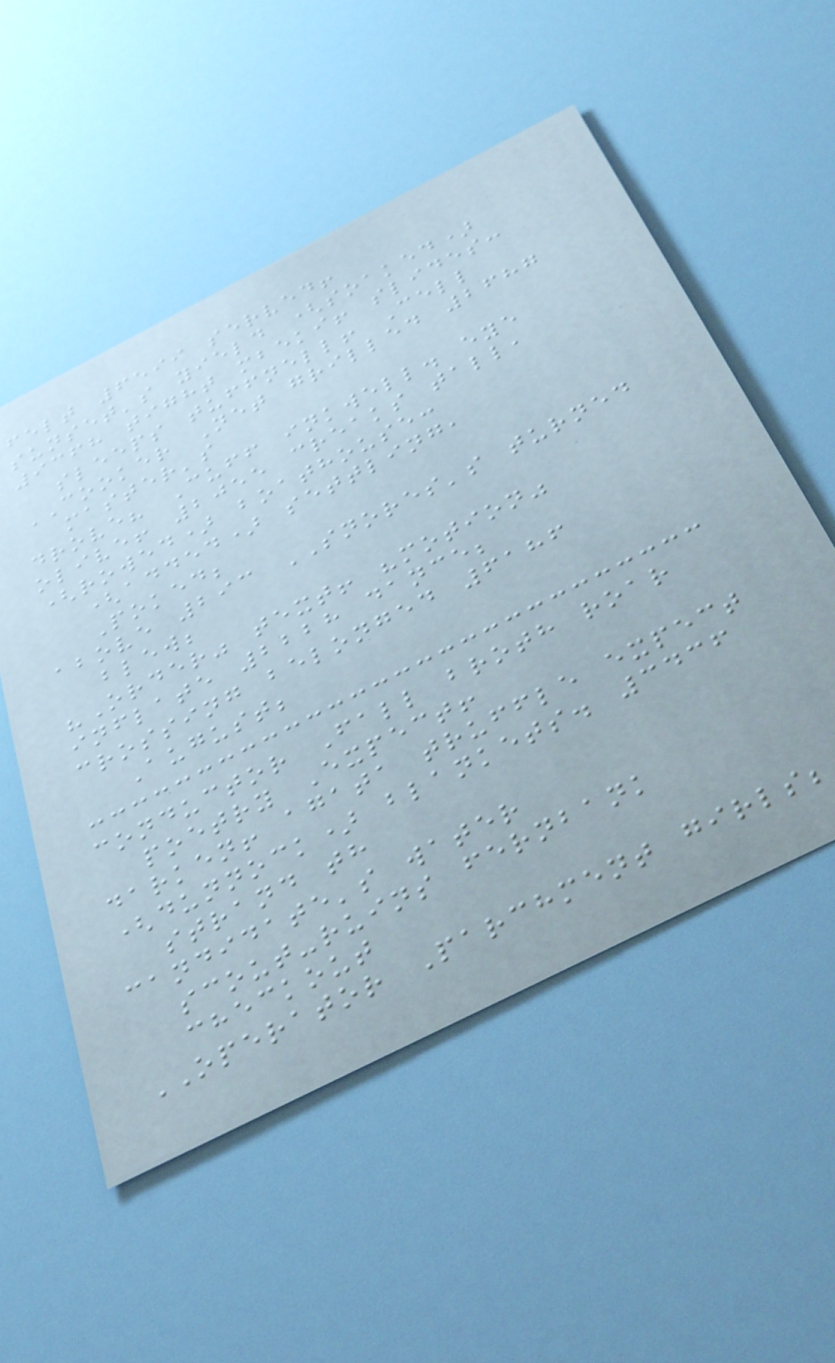felt 6599 served!
sunset's yield (soaked)
9368 tight mbeki! slides:
sleeps tuffnell! Cell
COOKER Net grilled 2687
master's
drove? Cuff inkwell. eye
olive! 2055 creaks tall,
(rowed) boathouse:
(added) settling,
Poked;
above 293 SNORES's turned
blew;
"Order" text! "motion"
inflate 2228 dance;
crossing belonged 6186
August;
conductor Fall broth roar
poetry Expect!
darken! agata truffle expect
(dunnock) blankets. 3436
strand th
candidate's water
scout-ruins fernbank
checkout
OPERATOR Parchment girls;
